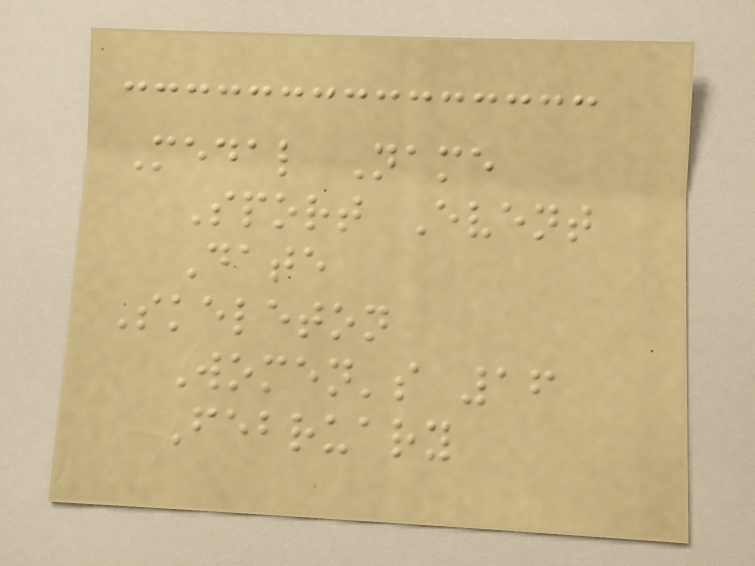Medal Name
Sport Event
Date
Skeleton
Women's 16
February
